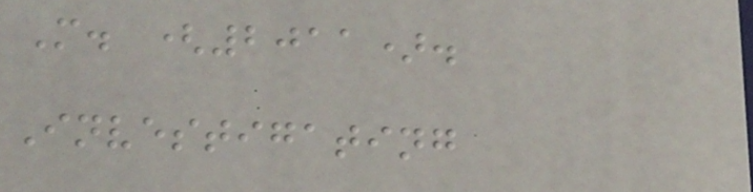M. (2011).
Investigating
